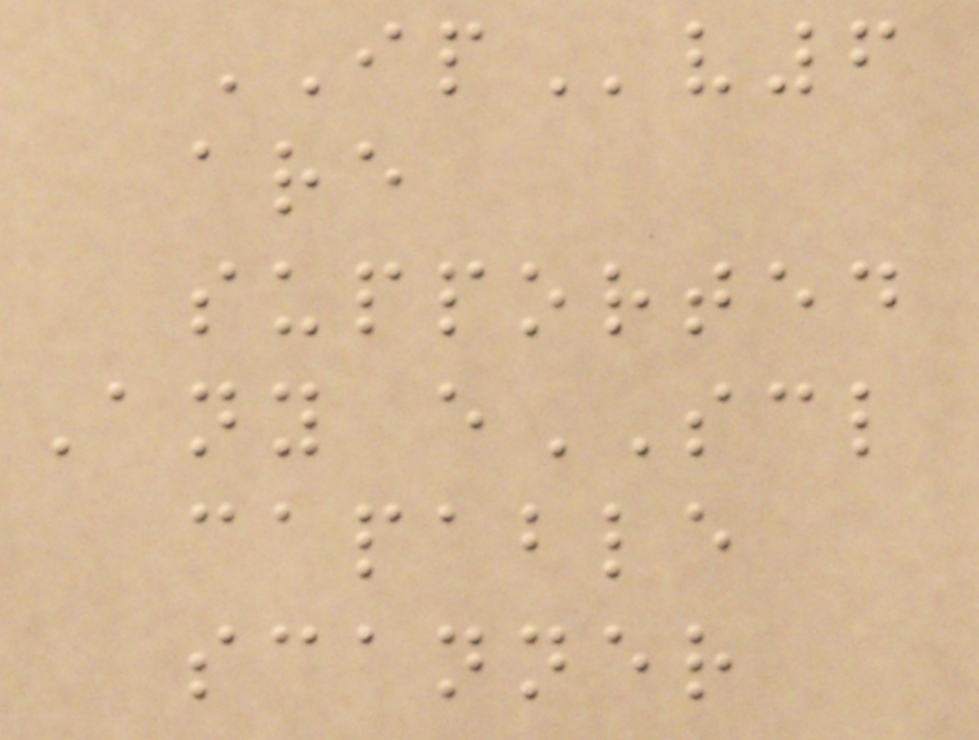IPv6
are
supported
Any eSCL
capable
scanner
